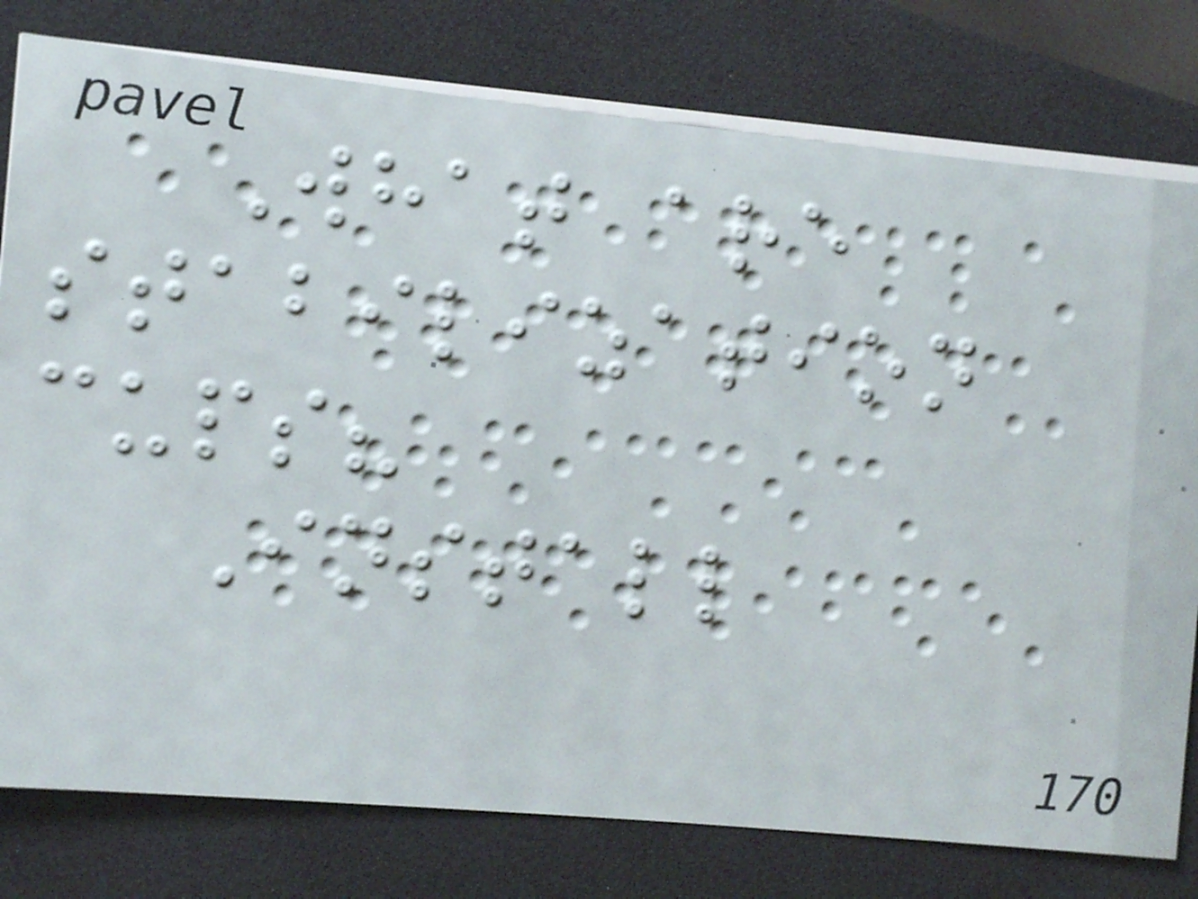What are
stabilization
cups?
Install
